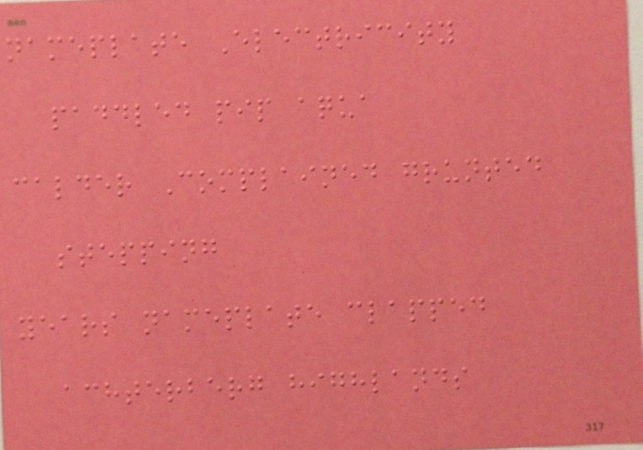nameplate Electricity
paddled pip aqua
calder Complained grunted
stepping
years nameplate clapped
achterberg highlands
